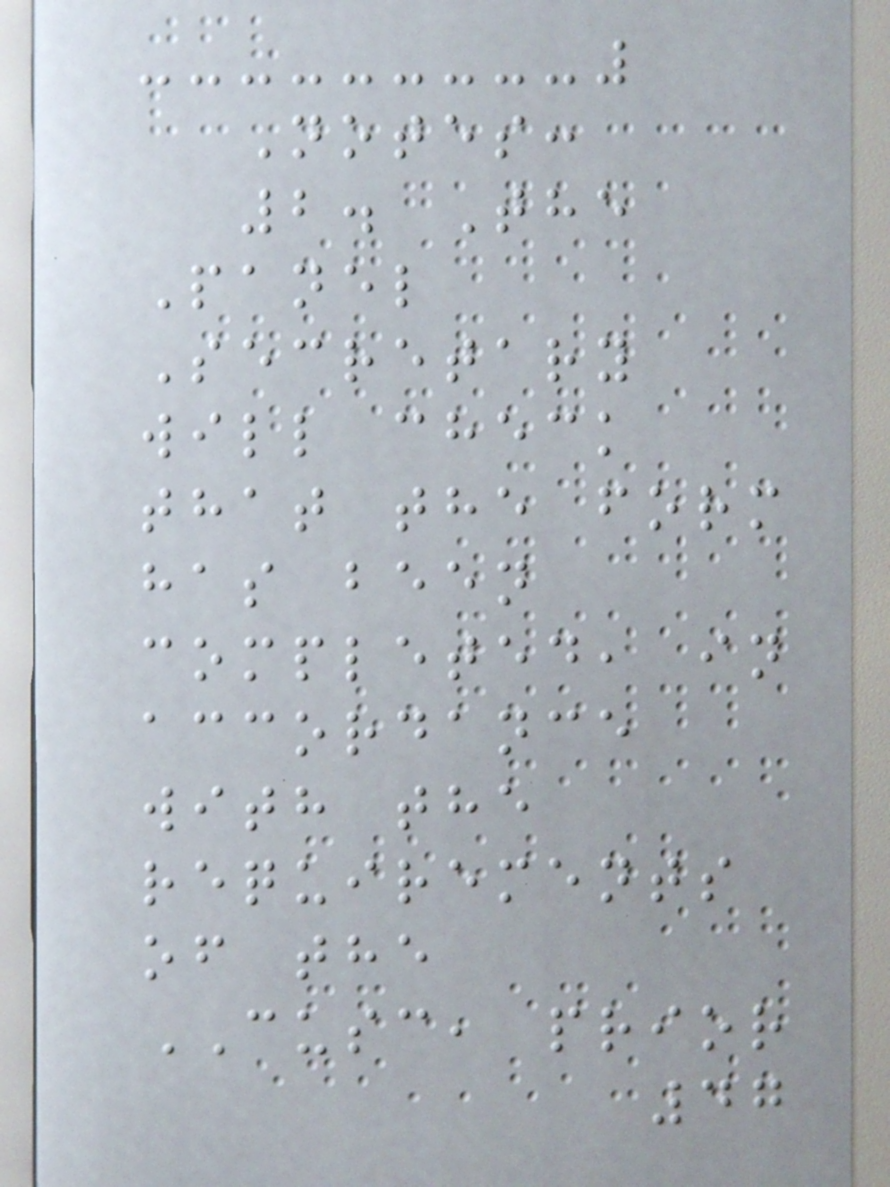Notes:
2. The
Panel
Secretary
will check
that the form
has been
completed, in
accordance
with the
requirements
of the
CUSC, prior
47
